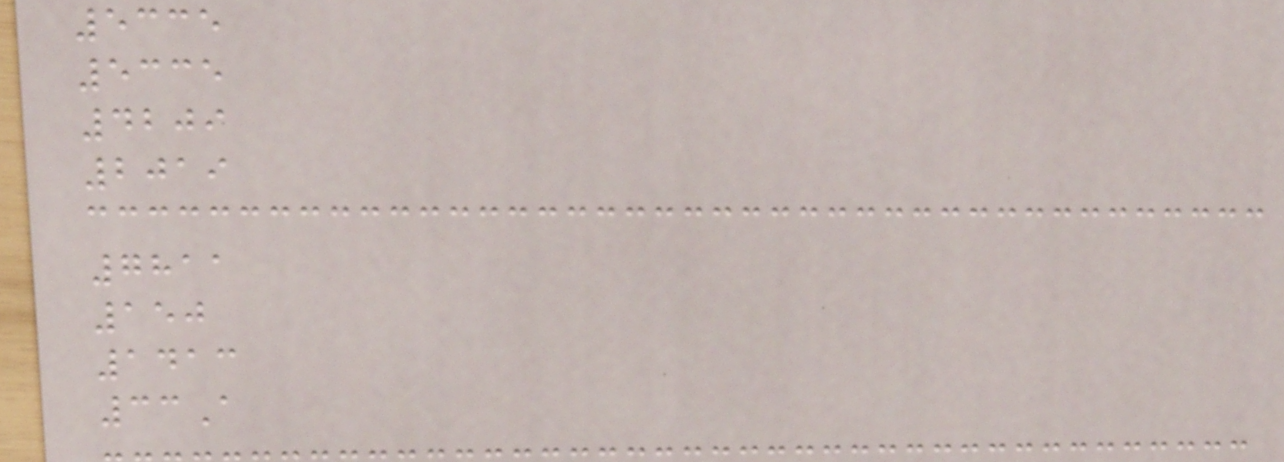5335
5335
4209
2019
7811
150
1413
33A
